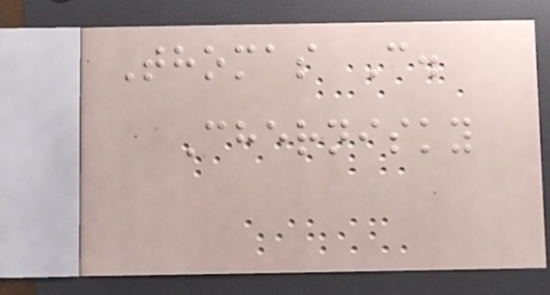Thomas C.
Chernisky
